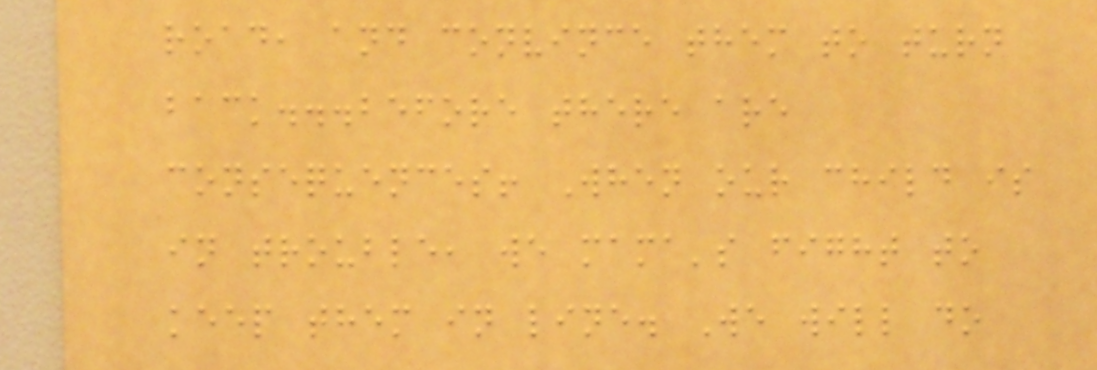road, and convince them to turn
back...before there are
consequences! When our child is
in trouble, we mama's fight to
keep them in line. We will do
